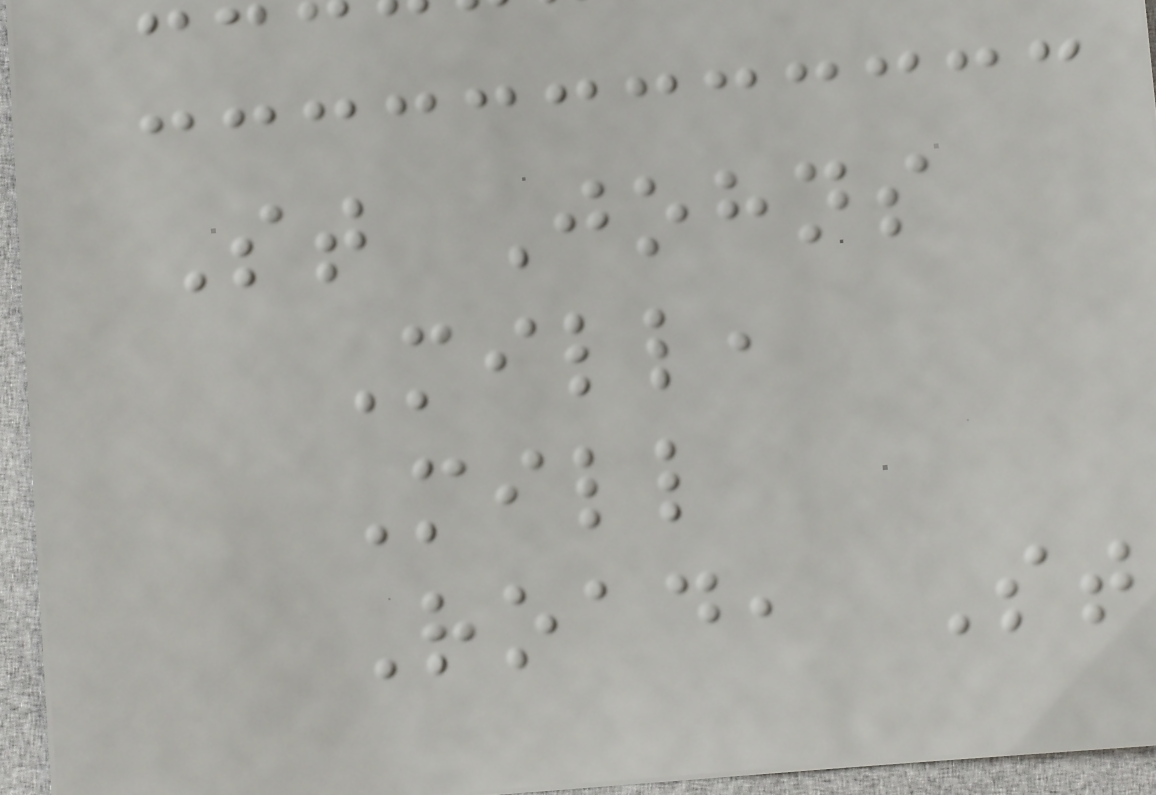St Johns
Mill,
Mill
Road, St
